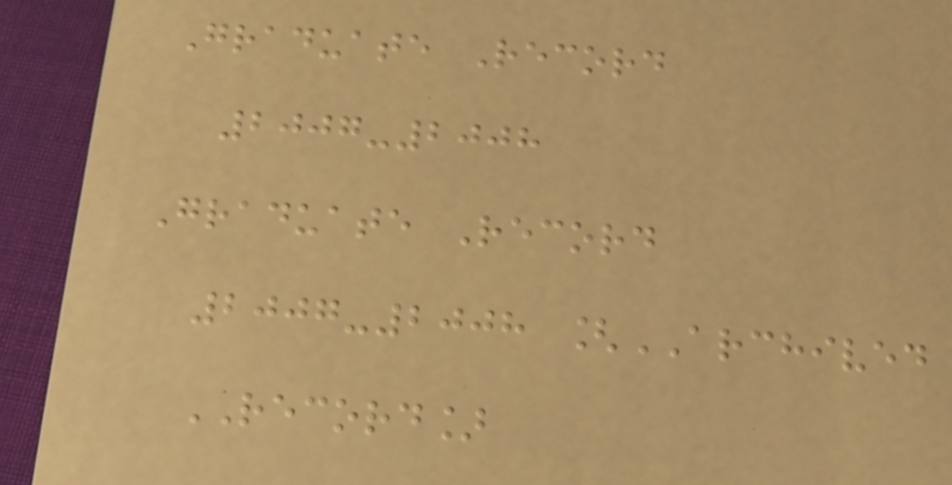Graduate Record
2007-2008
Graduate Record
2007-2008 [ARCHIVED
RECORD]
